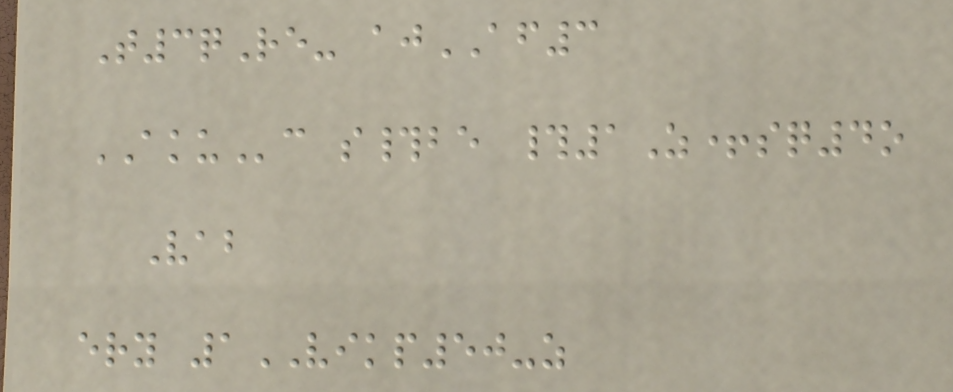T3qRe- ajAF3
AKUc s#be #1Z+sq4o
Vab
ery 1VIKP50-z
